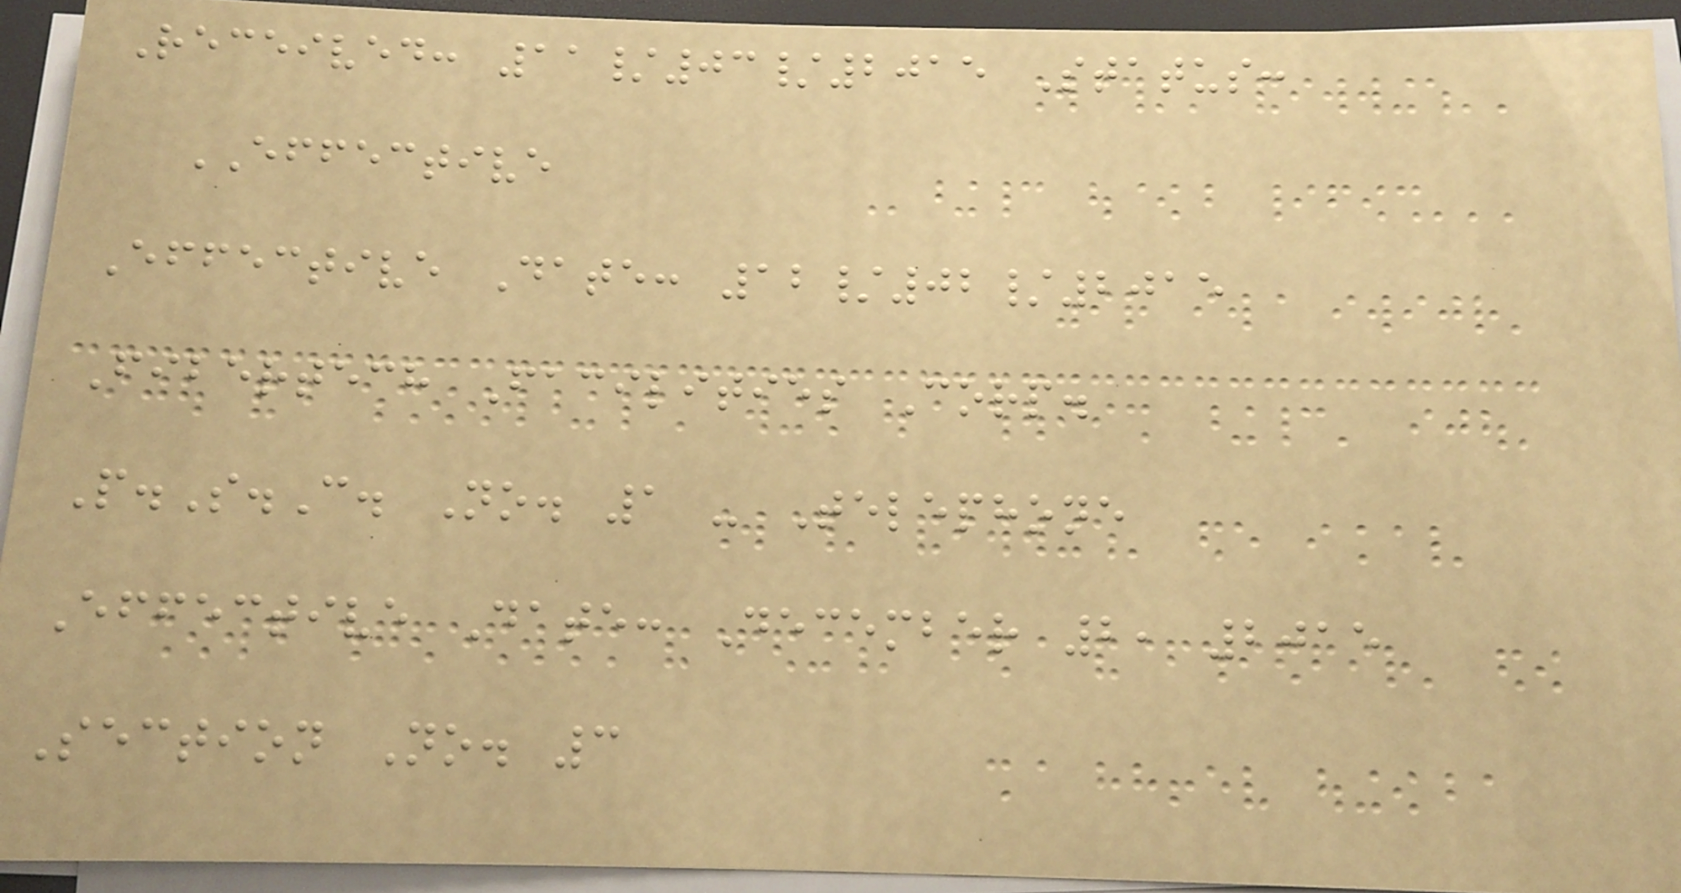Received: 11/03/2015 Status:
EFFECTIVE
Effective Date: 12/02/2015
Fibertech Facilities Corp.
P.S.C. No. 1 - Telephone
Effective Date: December 2, 2015
Section No. 3
